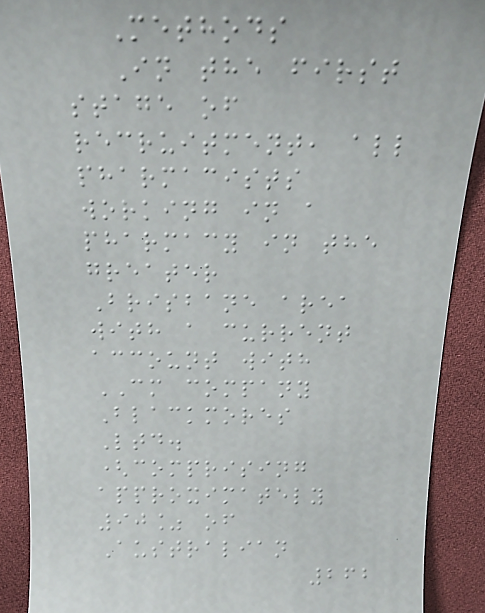Methods
In the first
stage of
recruitment, all
pharmacists
working in a
pharmacy in the
greater
Brisbane area
with a current
account with
CM company
Blackmores
Ltd.
(comprising
approximately
90% of
Australian
262
